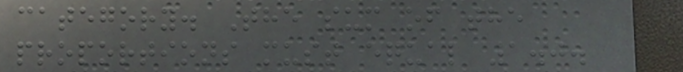category. The sum of the
proportions must equal 1.0.
